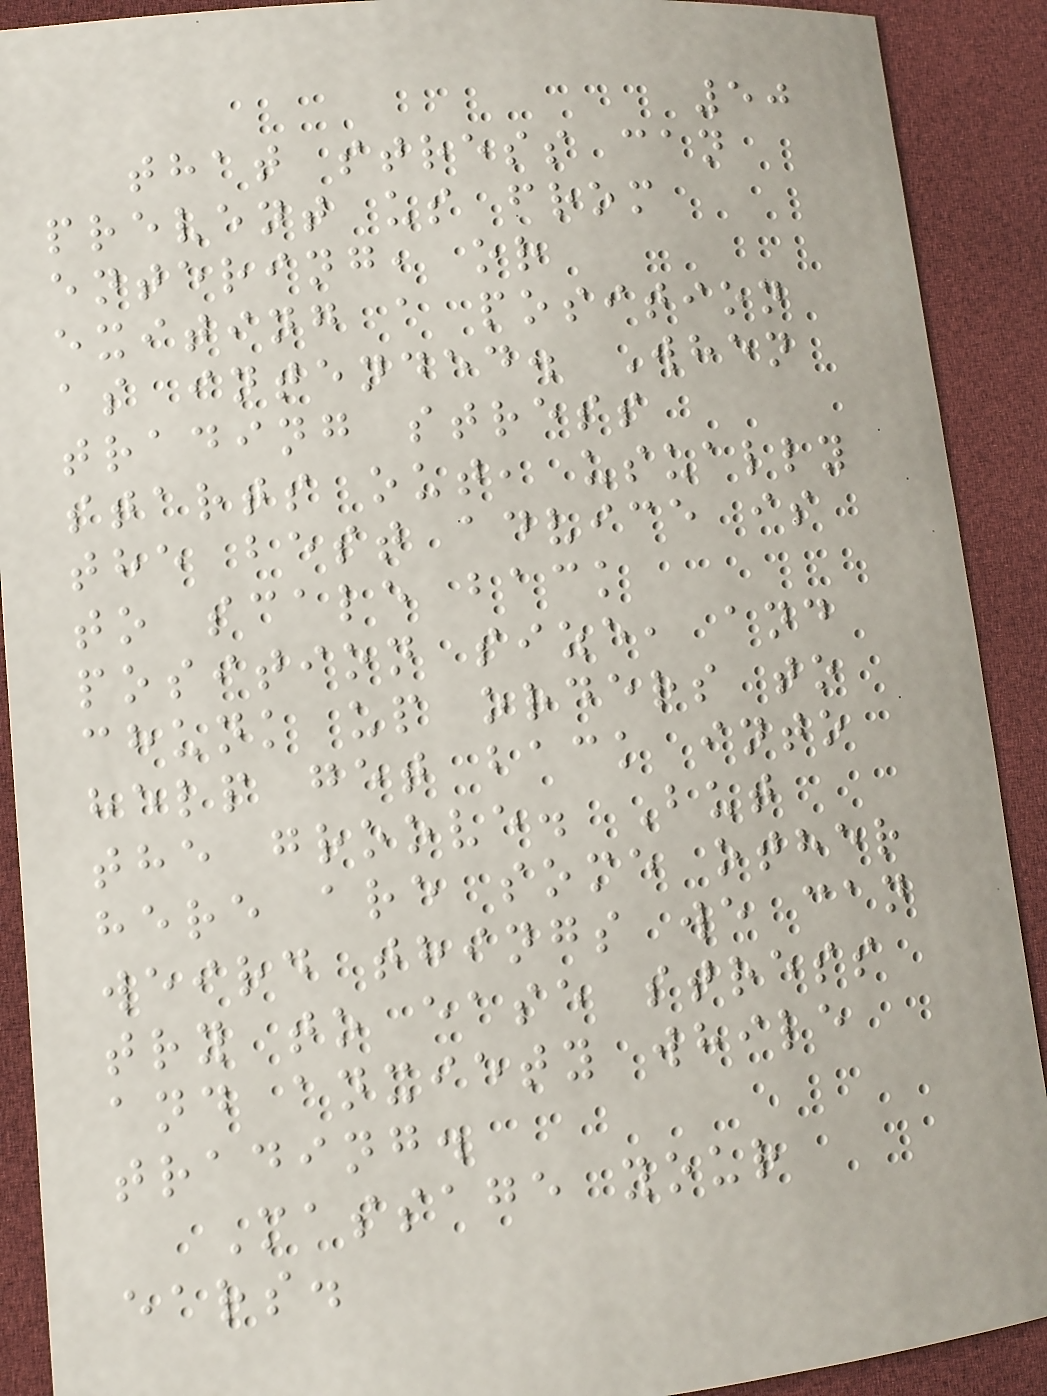50
that stress can
prevent us from
entering, or
exiting a position
as intended. When
trading stress
starts out, usually
the best advice is
to scale back
position size, and
chunk up orders to
help get back into
the groove. But
here are some other
weird things we can
try to ease stress
and anxiety while
trading.
Massage your
ears.
